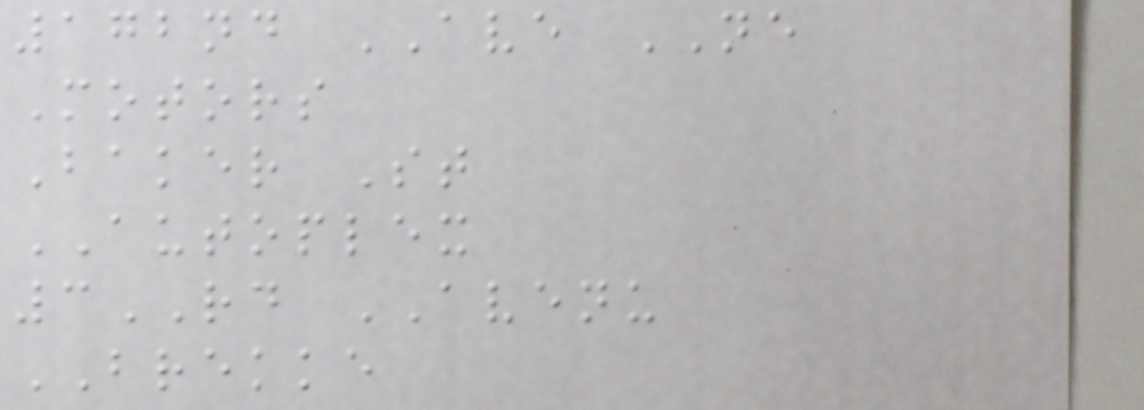172nd AVE NE
Motors
Baker St
AUTOPLEX
3RD AVENU
BREKKE
